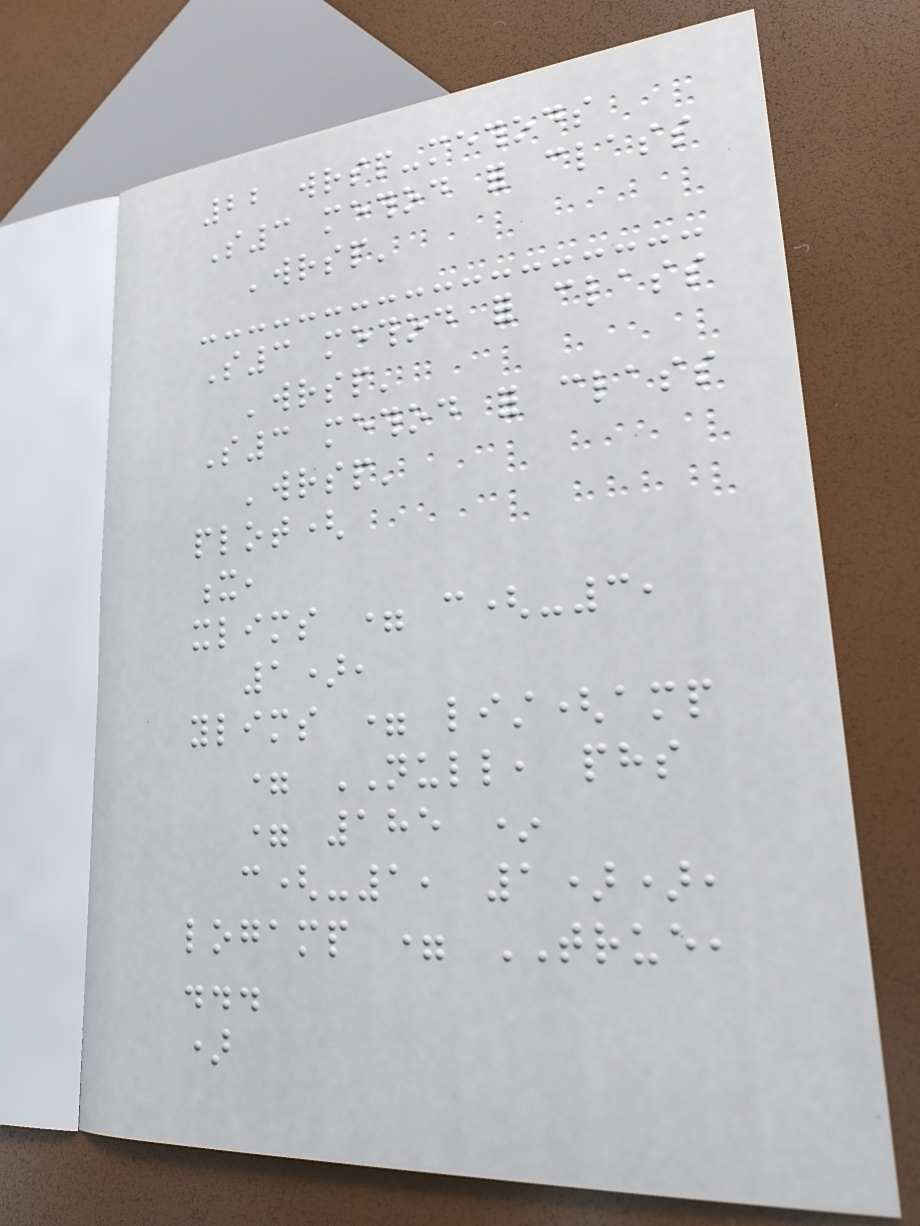22 wrsp-methods
S3 method for class
'wrsp'
S3 method for class
'wrsp'
S3 method for class
'wrsp'
plot(
x,
xlims = c(-3,
1),
ylims = list(amp
= NULL, phs
= 185 *
c(-1, 1)),
logamp = TRUE,
...
)
